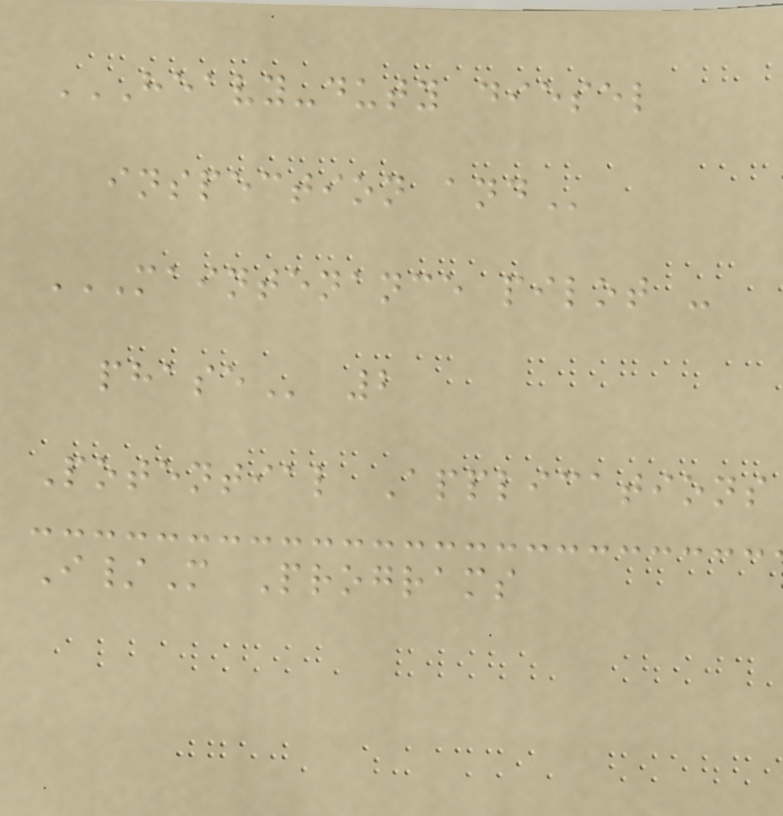HEAVY-DUTY DIESEL
INSPECTION AND
MAINTENANCE PILOT -
PHASE 2
Potential Applications
I/M Programs
